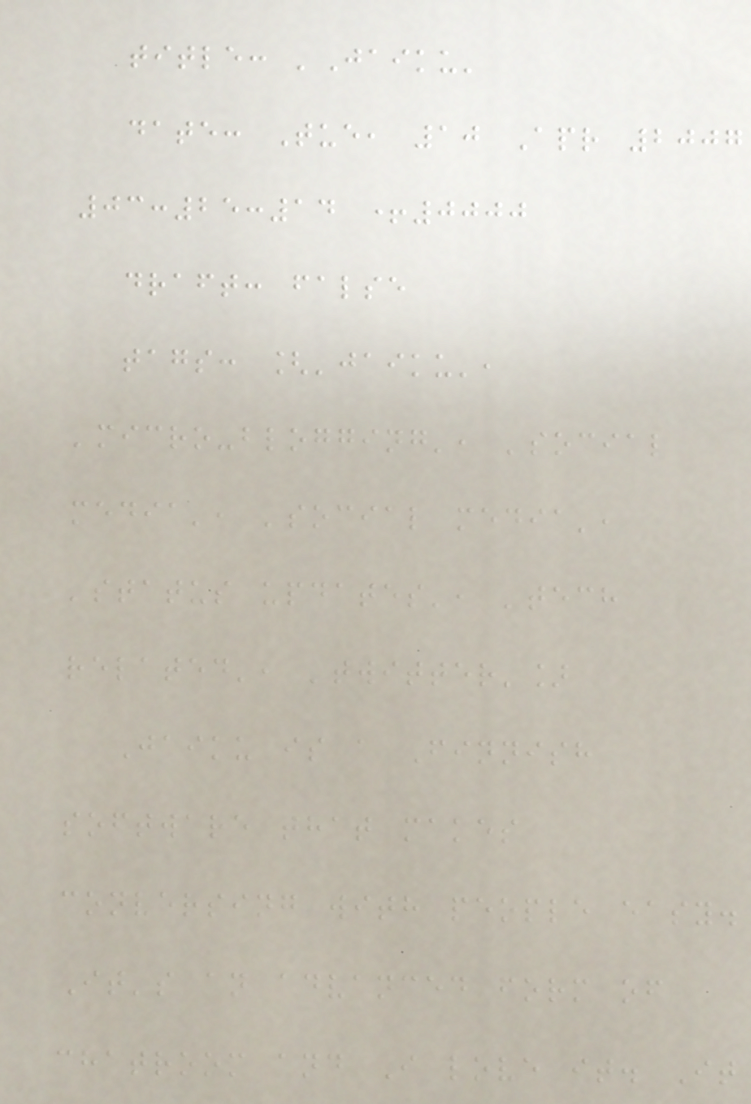title: 'Jaiku'
date: Tue, 10 Apr 2007
03:25:14 +0000
draft: false
tags: ['jaiku',
'micro-blogging', 'social
media', 'social media',
'status updates', 'tech
related', 'twitter']
Jaiku is a Finnish
software that makes
conversing with people easy.
It's an advanced form of
chatroom and I love it. It
